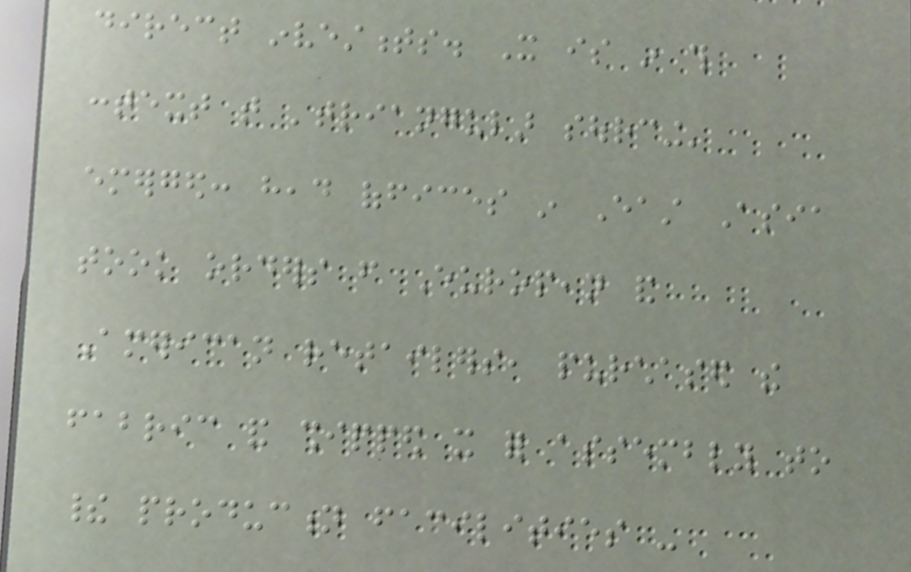direct investments. It is in this
context that 'triangular sourcing'
emerged: head offices in East Asia
took orders from European and
American retailers, purchased the
fabric and shipped it for assembly to
their production facilities -
